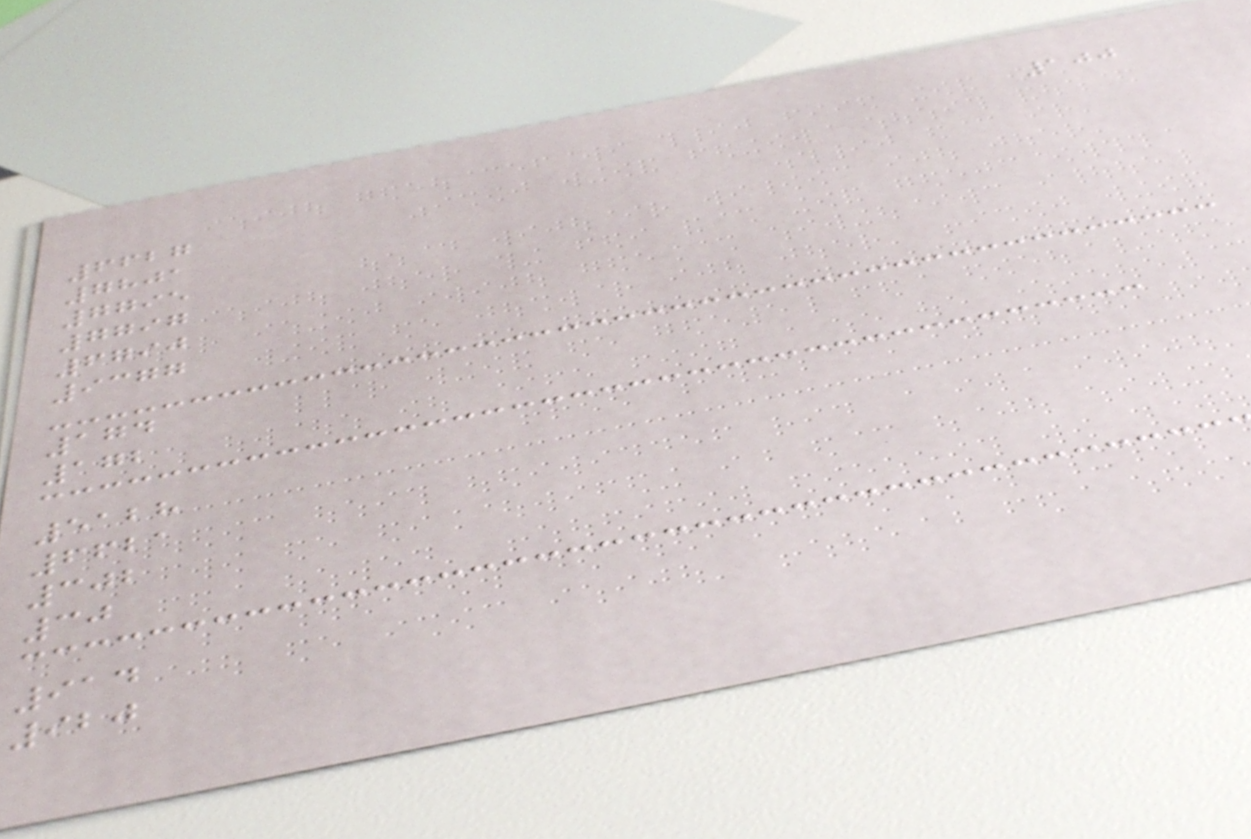100
6627
7801
7795
7797
6790
9377
174
172
5128
6621
302
30
914
920
